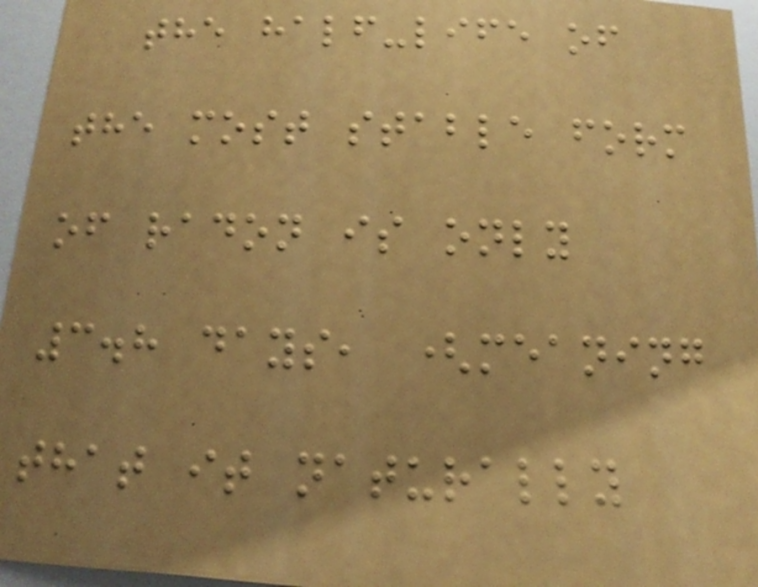the half-life of
the most stable form
of radon is only
3.8 days, (meaning
that it naturally
